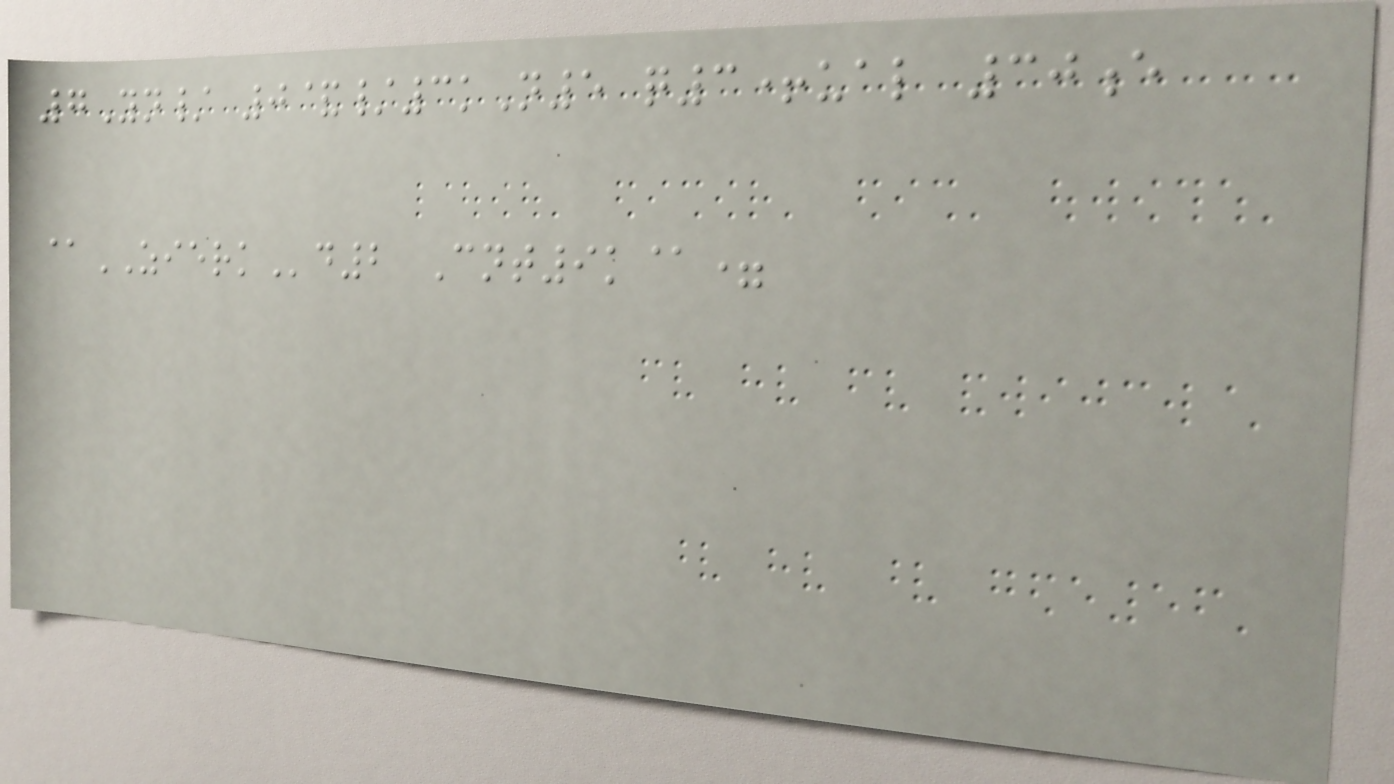7Yn/ 0&/3kN5 q3+ual 30e
@ZIERKd2 Cnt9k@=
